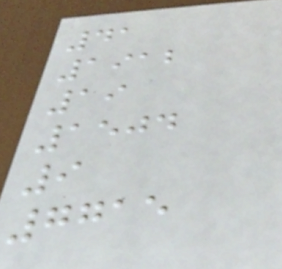41
1912
19
1504
9
7715
